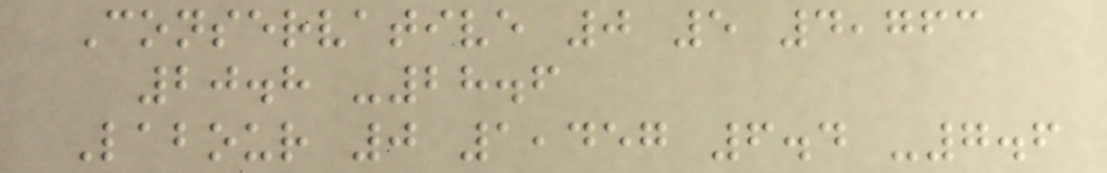Conservative 0 5 4,763
20.8 -28.6
Labour 0 1,457 6.4 -7.6
